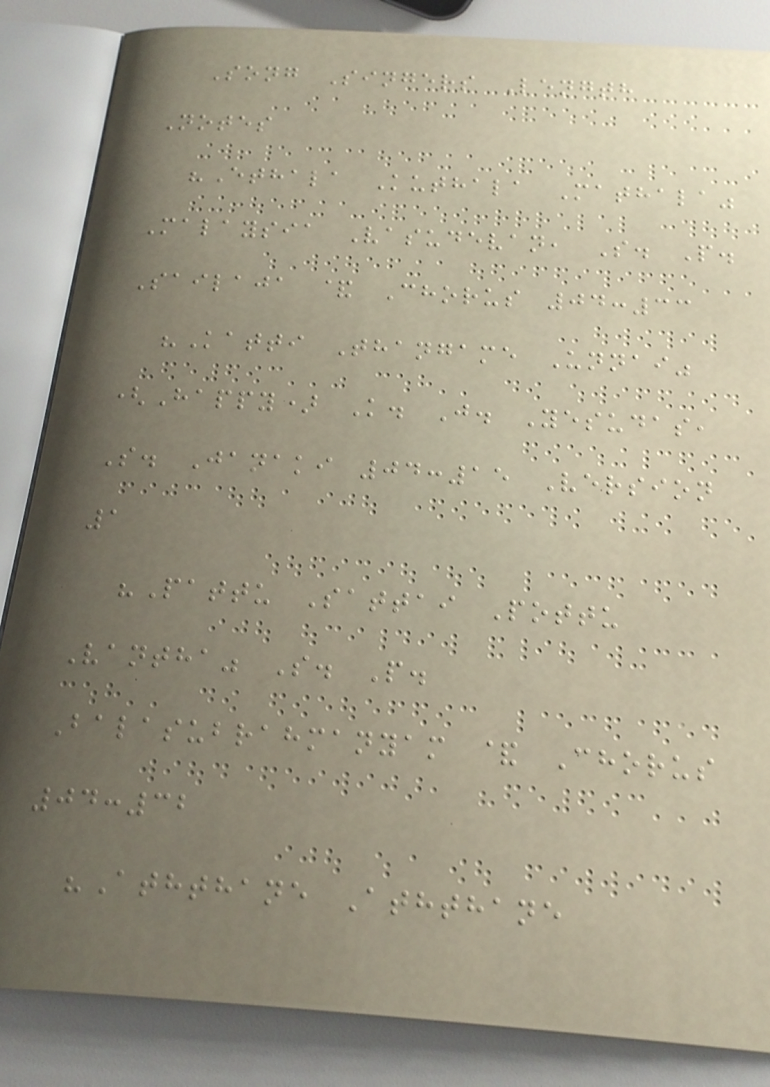Song Singers Length
Notes
"Ethala Kuthala Mathala"
Malaysia Vasudevan, S. P.
Sailaja & Chorus 04:33
"Katti Thangame Unnai"
(Happy) K. J. Yesudas,
S. Janaki 04:15 Version
1
"Pattu Sattai Pottu
Vantha" S. P.
Balasubrahmanyam & Chorus
04:32
"Aththane Aththane
